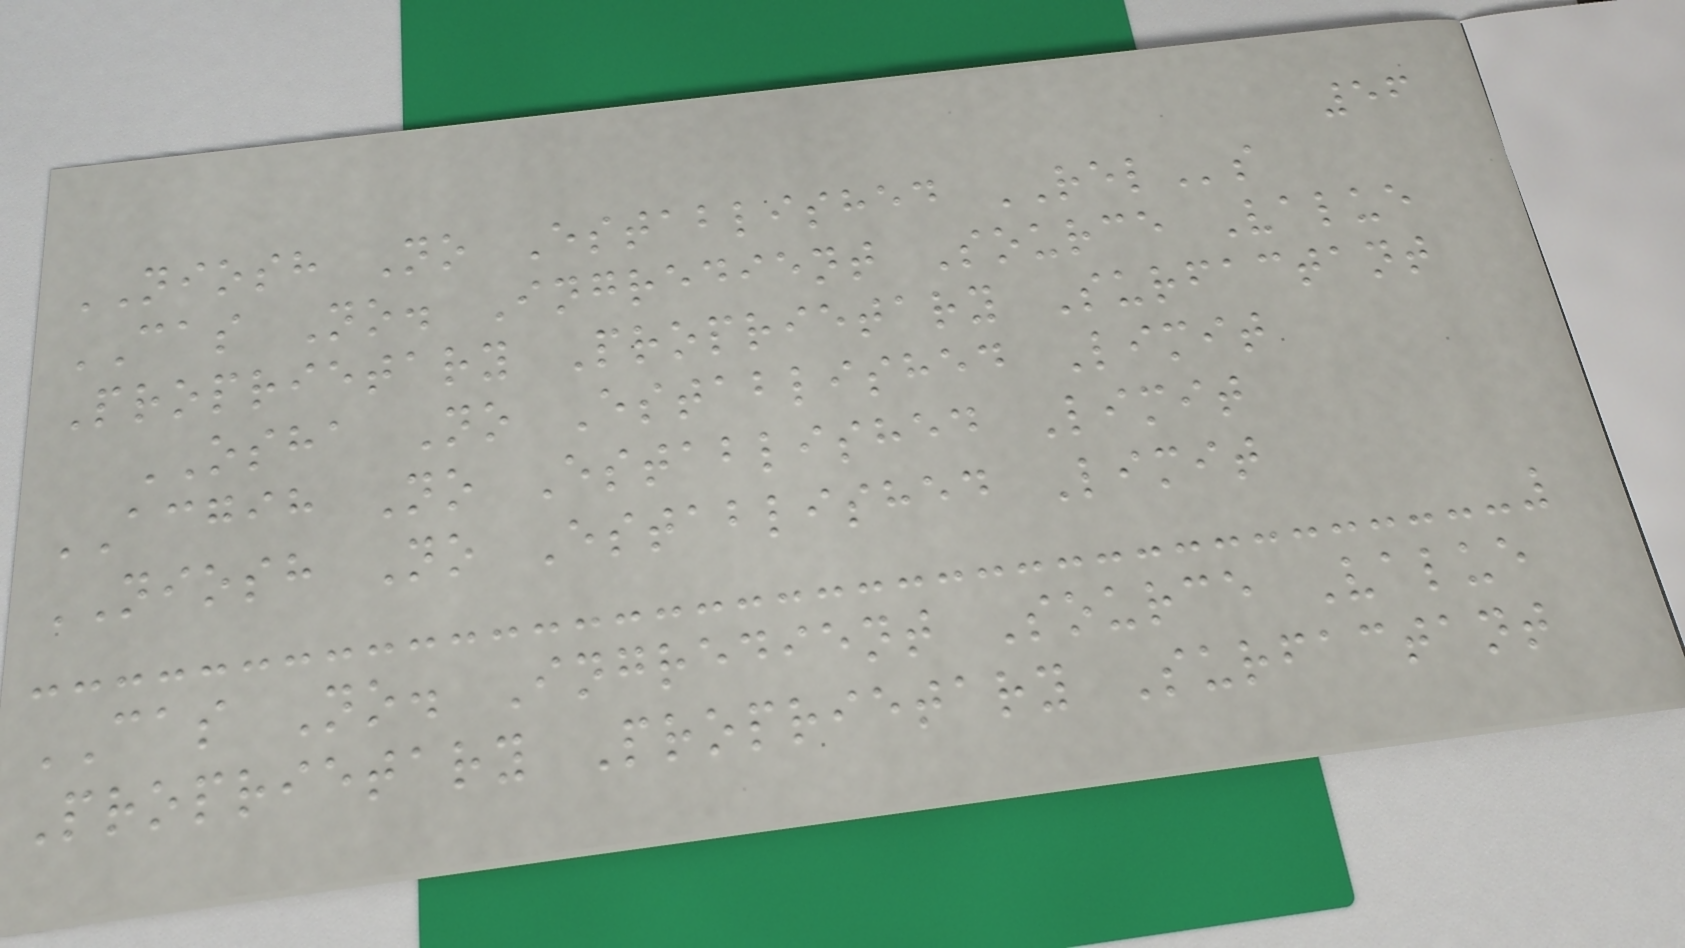56
NIOSH No Established RELs
CAS No. Ingredient Source Value
Proprietary Proprietary Surfactant
OSHA No Established Limit
ACGIH No Established Limit
NIOSH No Established Limit
CAS No. Ingredient Source Value
Proprietary Proprietary Surfactant
